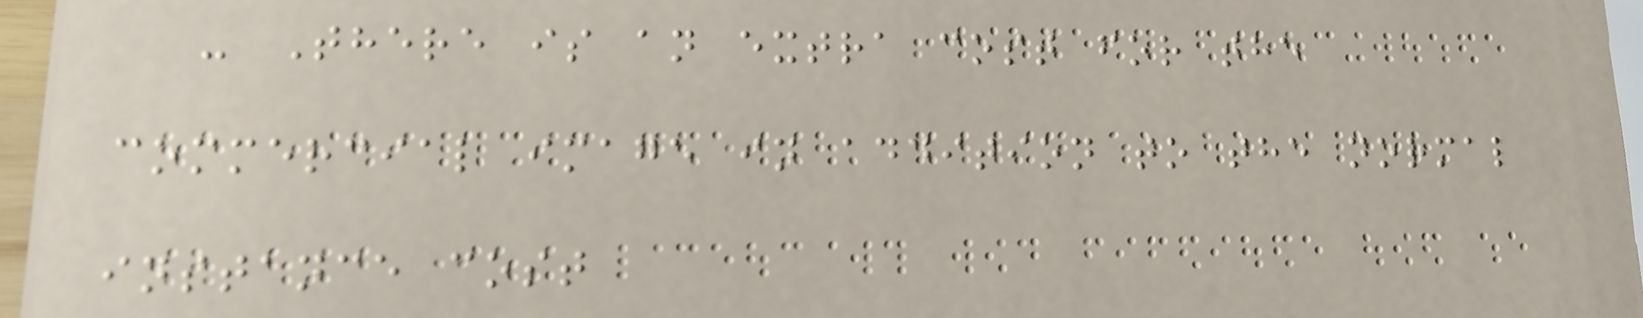- There is an extra cost for the
commercial image in addition to the normal
instance cost
